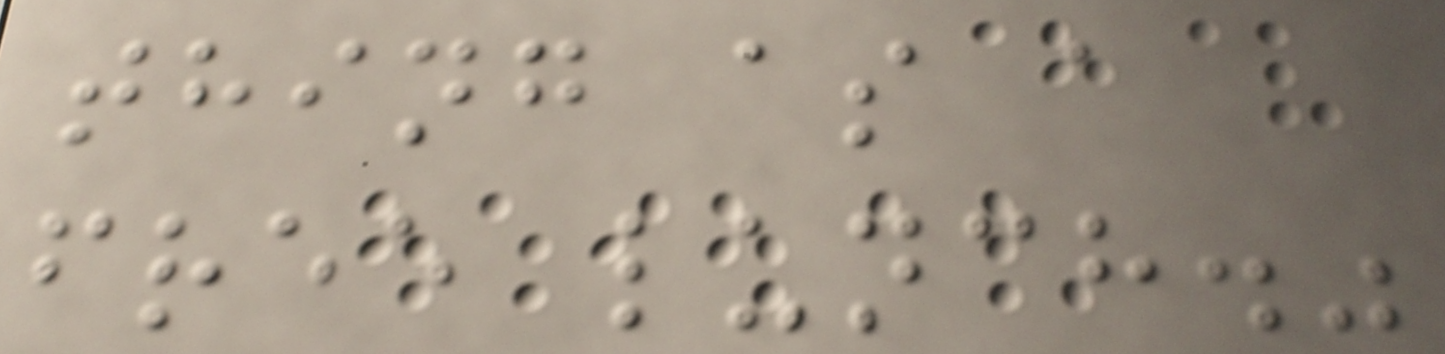thing as a
free lunch."
